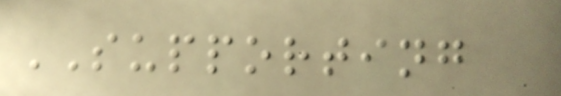SUPPORTING
